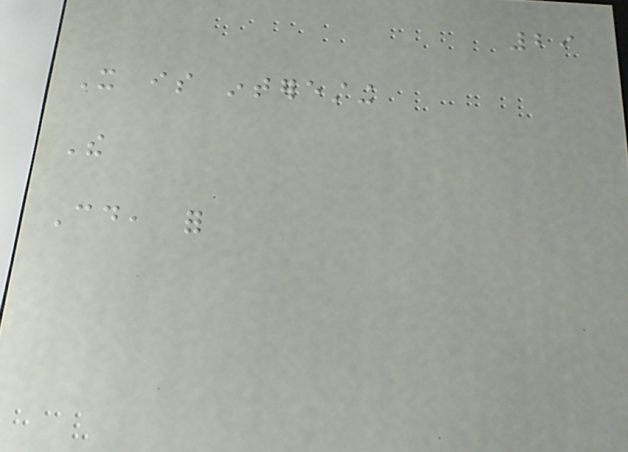29
It is interesting
The
Could, for
